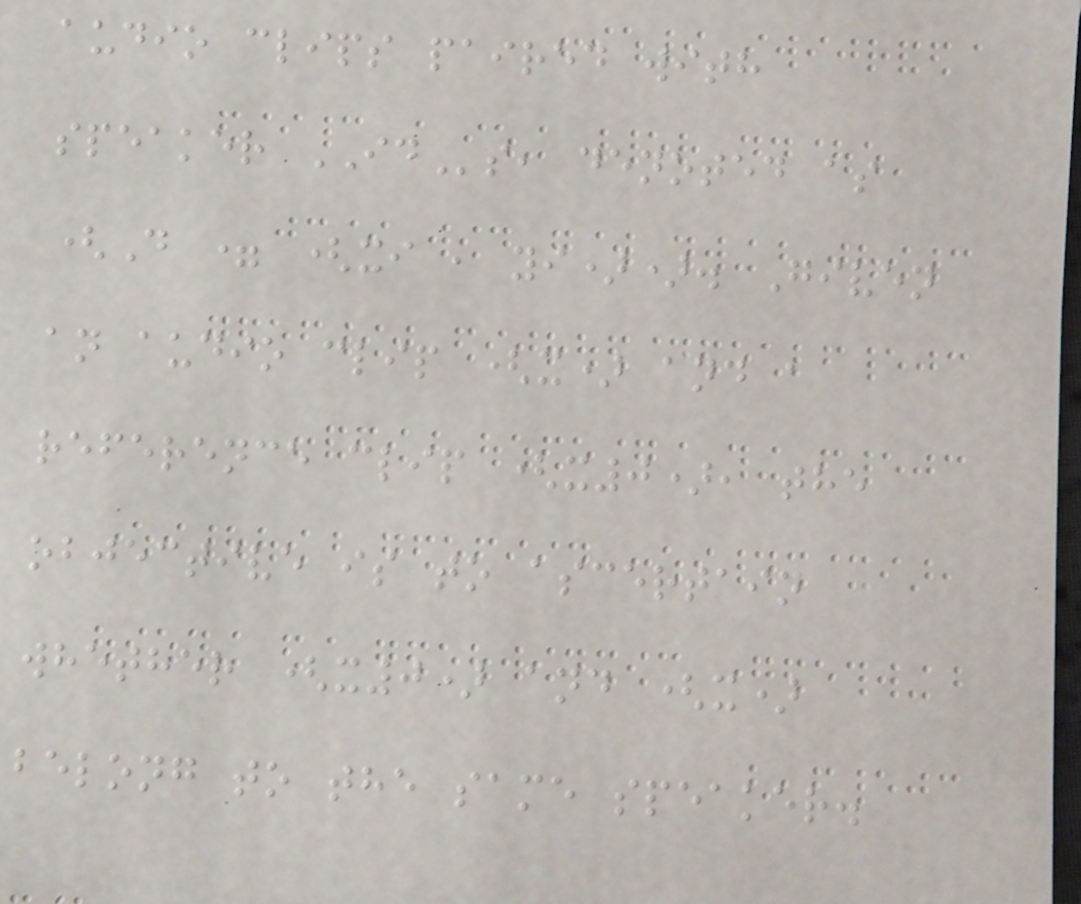audio clips paired with
speaker IDs, denoted as
(D = (xi , yi)). Given
an audio clip (x) and a
reference clip (x0), the
objective is to ascertain
whether (x0) and (x)
belong to the same speaker.
